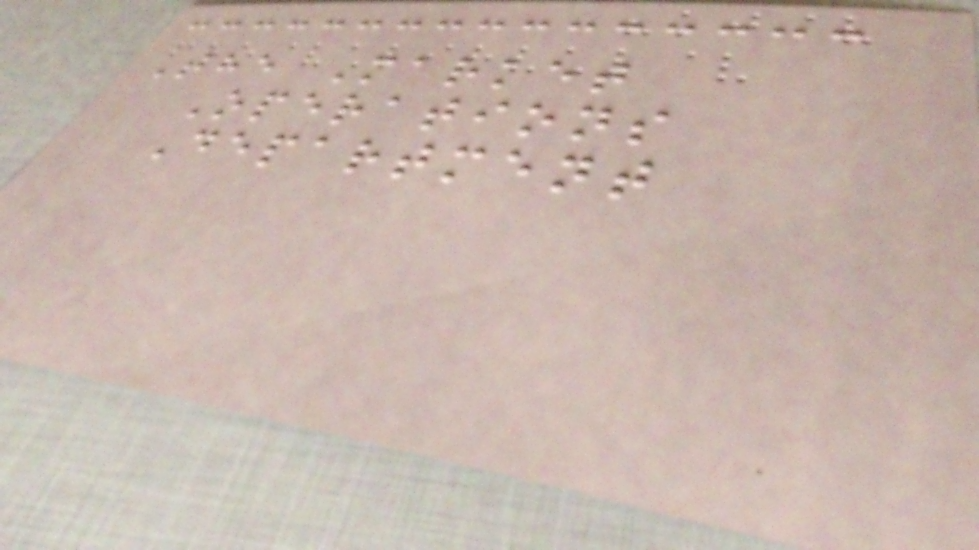The Market
Operations
Department
